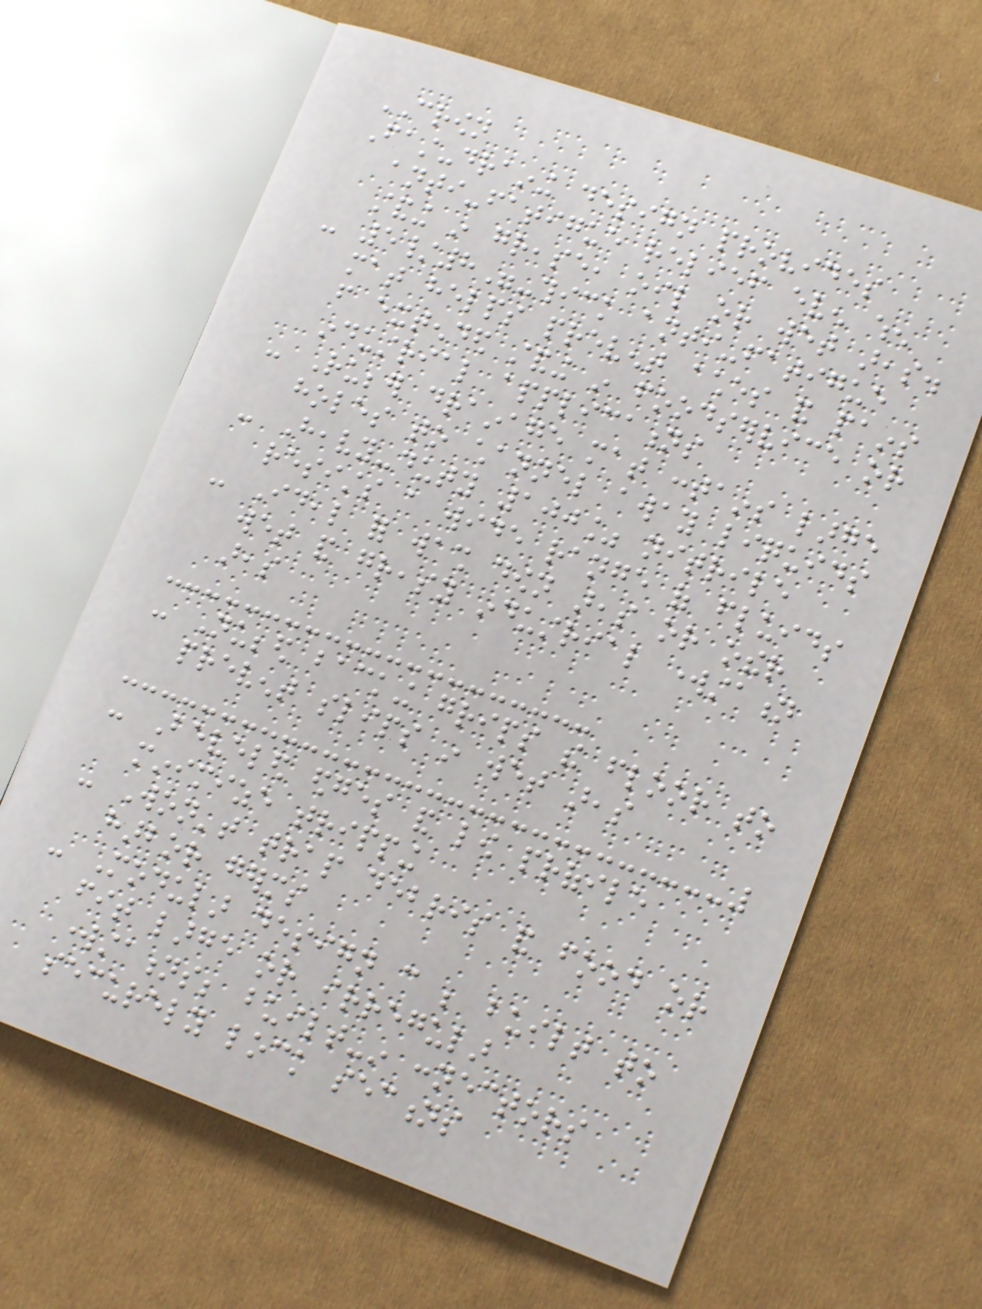CROWN
Fast-draining design provides
anti-fatigue relief even when
standing in grease, oil or wet areas.
- 5/8"-thick anti-fatigue
mat helps prevent aches and pains
from extended standing in foodservice or
industrial applications
- Rubber drainage mat contains large
holes to channel away liquids
- Heavy-duty 100% nitrile
resists a wide range of fluids
- Ideal for wash down areas or other
wet and greasy industrial workstation
areas
- Nubbed backing grips the floor to
prevent slips in wet areas
- Beveled edges and low profile
minimize tripping
- Won't trap debris and food or
harbor germs
- Modular design can be built to
fit large or irregular
workstations; built-in connectors
securely lock sections
